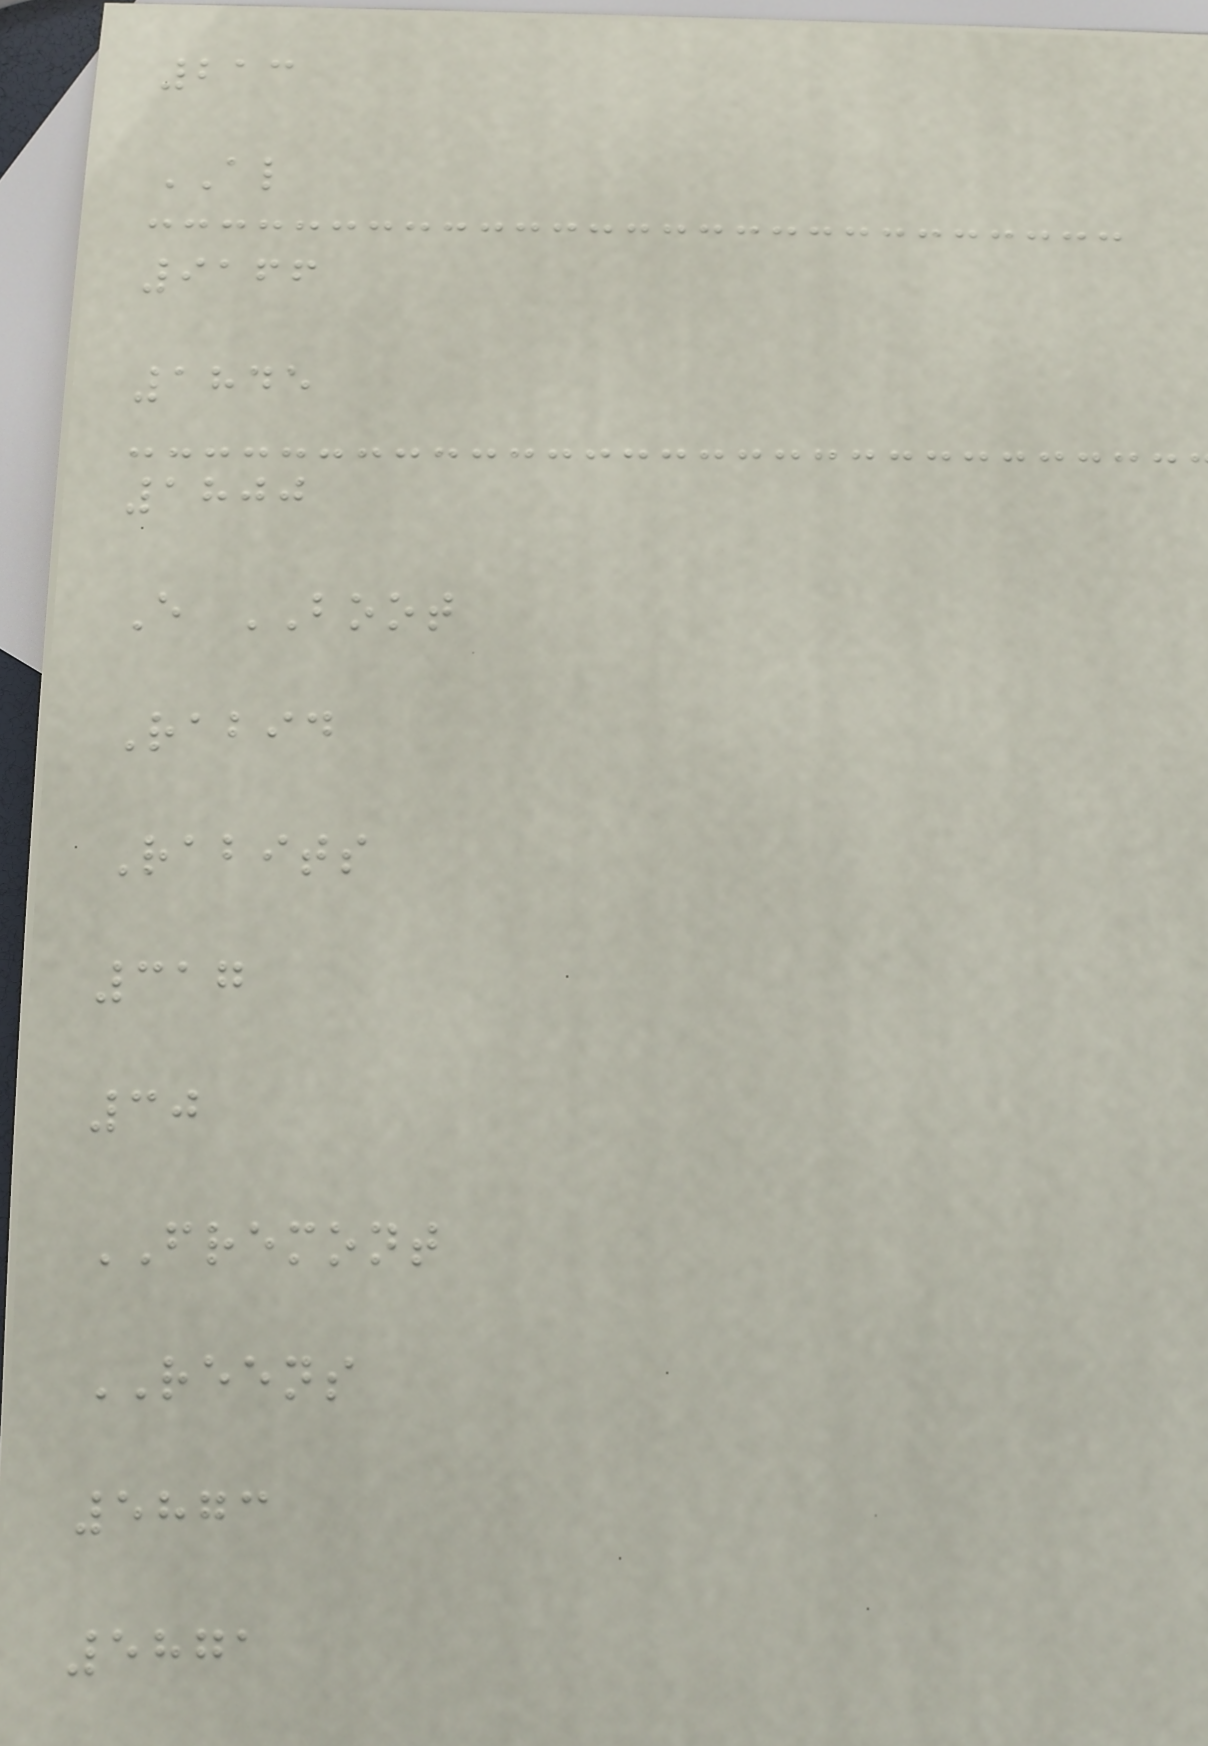213
AL
9166
1845
1800
E BOOT
Rabid
Rabits
317
30
FREMONT
REENS
5873
5871
